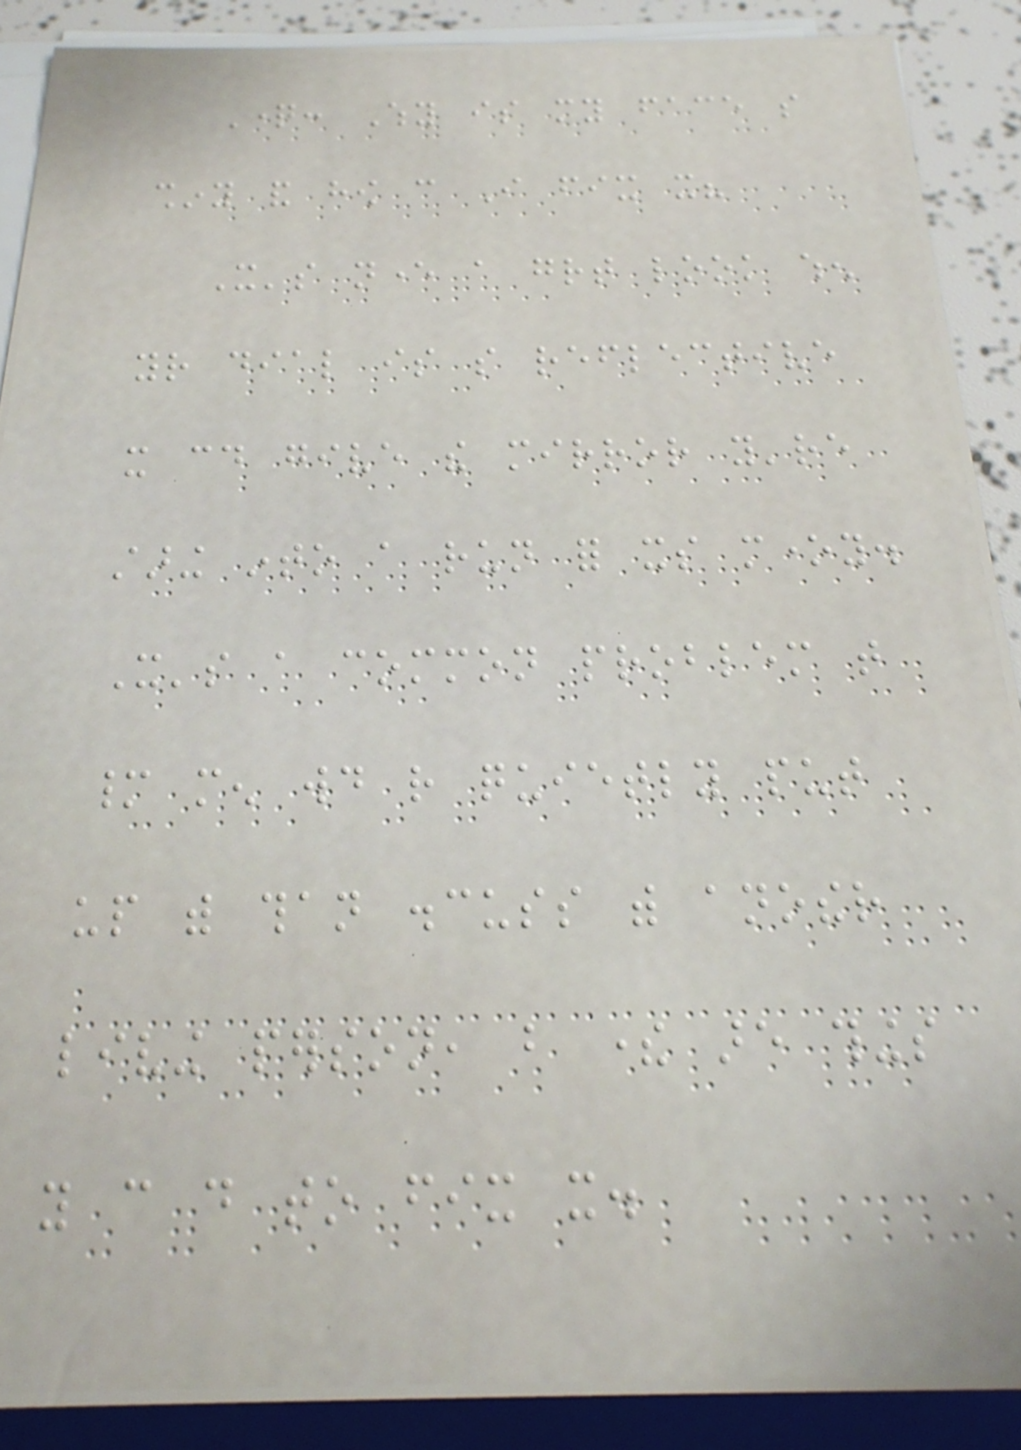Question: Why is my face so
shiny and how can I fix it?
It's never a great look when
your dial is so reflective
it could give the mirror you're
staring into a run for its money.
It's a common problem that
many men would rather quietly put
up with than discuss with another
living person, but there are things
you can do to fix it.
